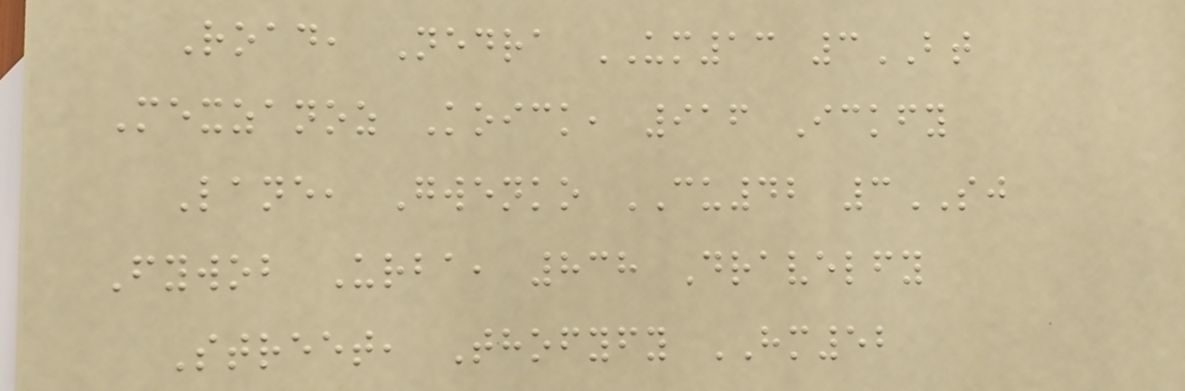Road, Nedra UM13 3BT
Mexzanoz Koick, 916 Ickfy
Lane, Gwenko CU42 3SJ
Fywob Urba, 838 Dravelfy
Street, Thofyfy HM52
